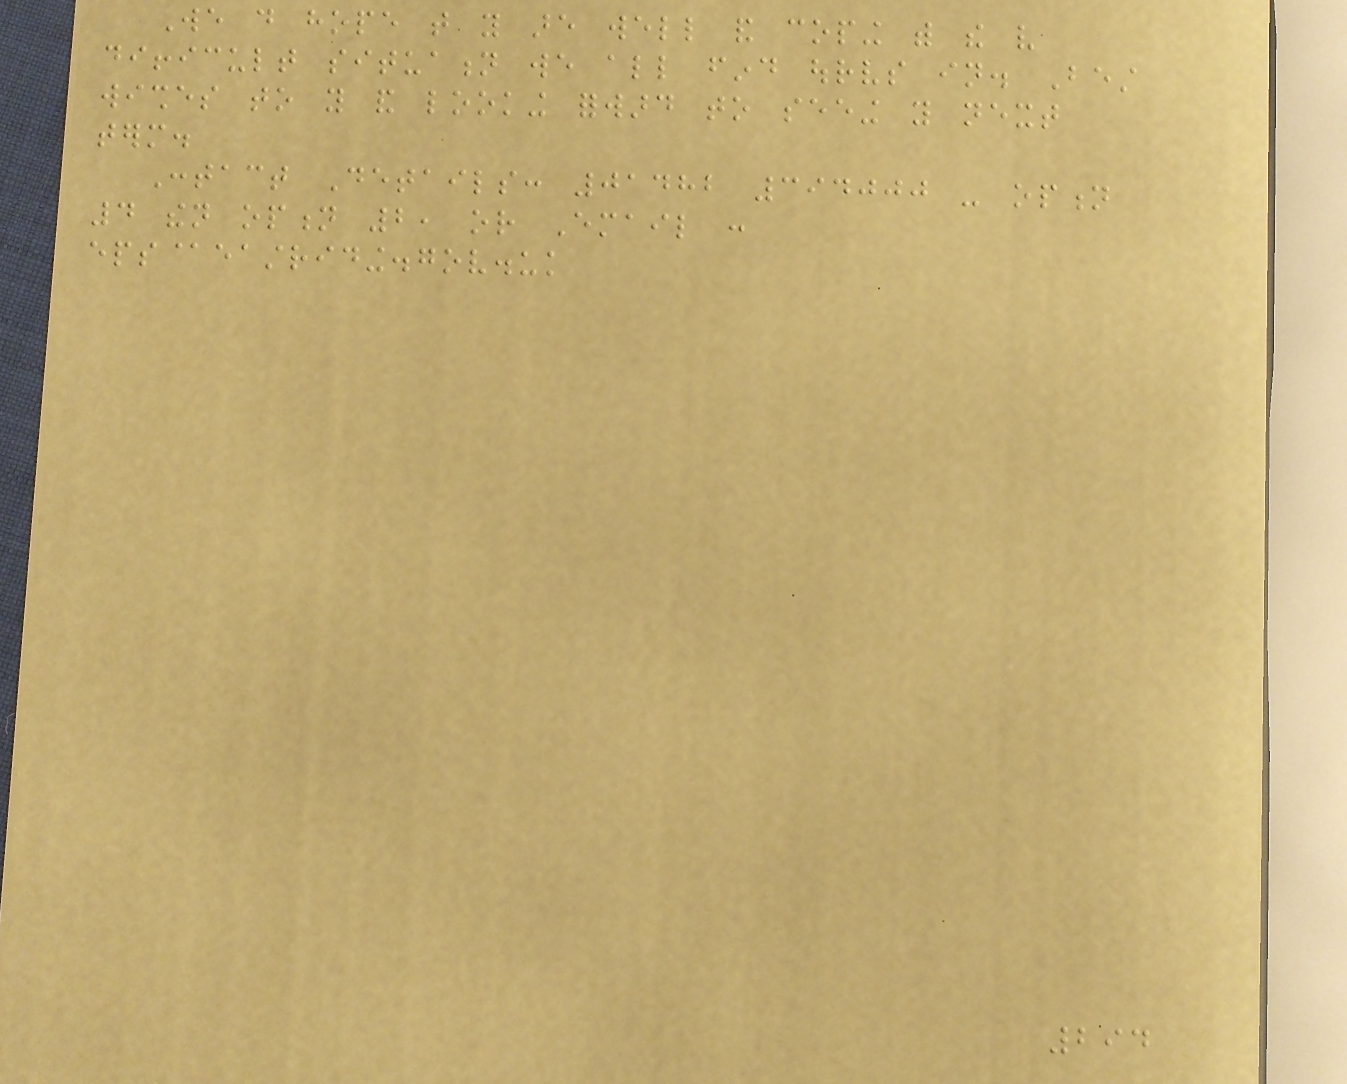We do hope that you are well and coping with the very
difficult situation we all find ourselves in. Best
wishes to you and looking forward to seeing you next
term.
Contact Details: 01482 394000 - option
4 then option 2, or Email :
eps@eastriding.gov.uk
294
